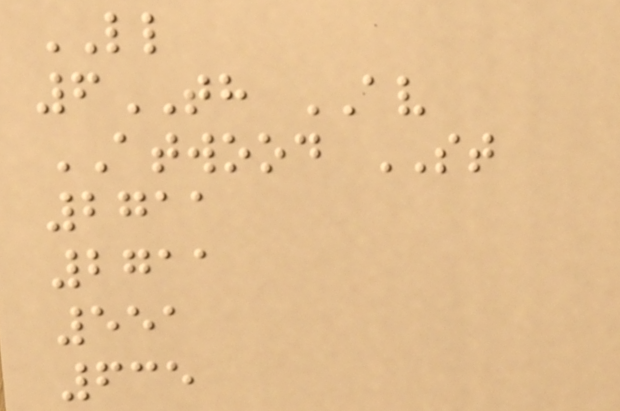LL
6TH AV
ATWOOD ST
2711
2711
551
635
